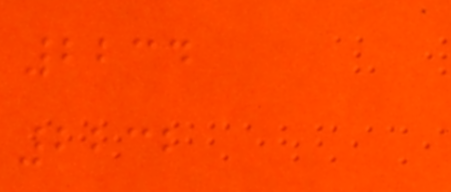2234
2232
